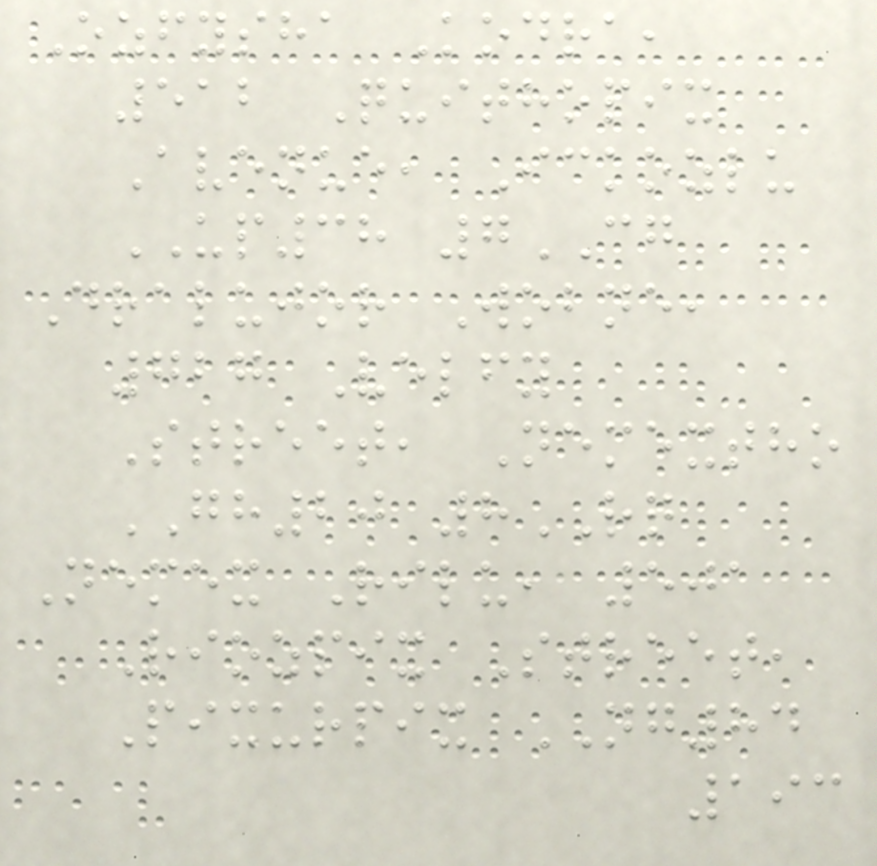Ozfysha Kodra,
512 Quithopix
Avenue, Ickozlu
UP38 7CG
Dralujor Wobne,
727 Velfy
Street, Nemextho
GH20 8RQ
Nemex Rilu, 501
Riozpix Street,
Pixurpix NG84
193
